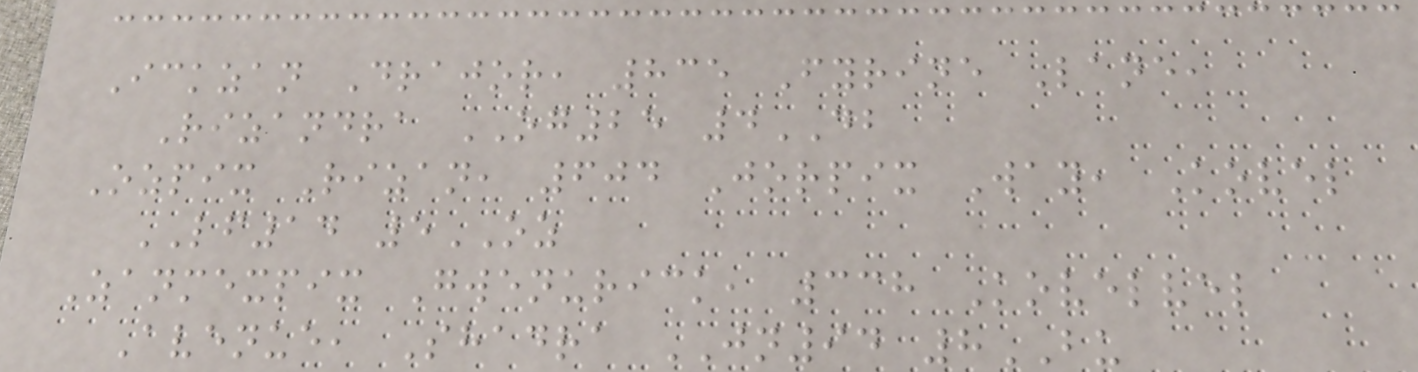Ickzan Drajor, 835 Fyrine Lane,
Rizandra OG25 4DB
Ozpix Rizan, 604 Jorpix Way, Kovel
LF14 5OZ
Zanmexpix Gwenurick, 338 Kovelvel
Avenue, Shadra JN94 8BU
